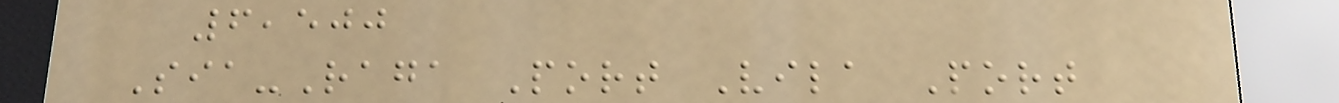6,500
Sia-Raga Port Vila Port
